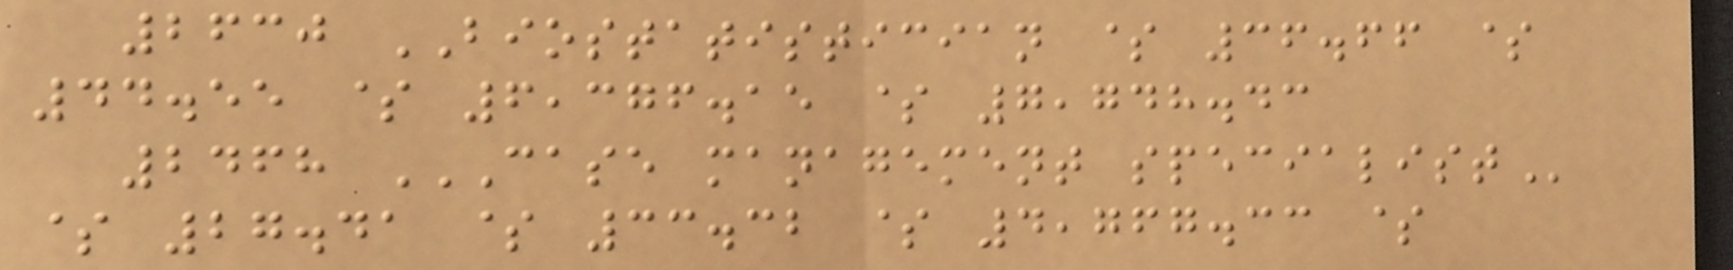2630 BIOSTATISTICIAN $ 36.66 $
44.55 $ 6,376.15 $ 7,748.43
2468 CASE MANAGEMENT SPECIALIST
$ 27.41 $ 33.32 $ 4,767.33 $
